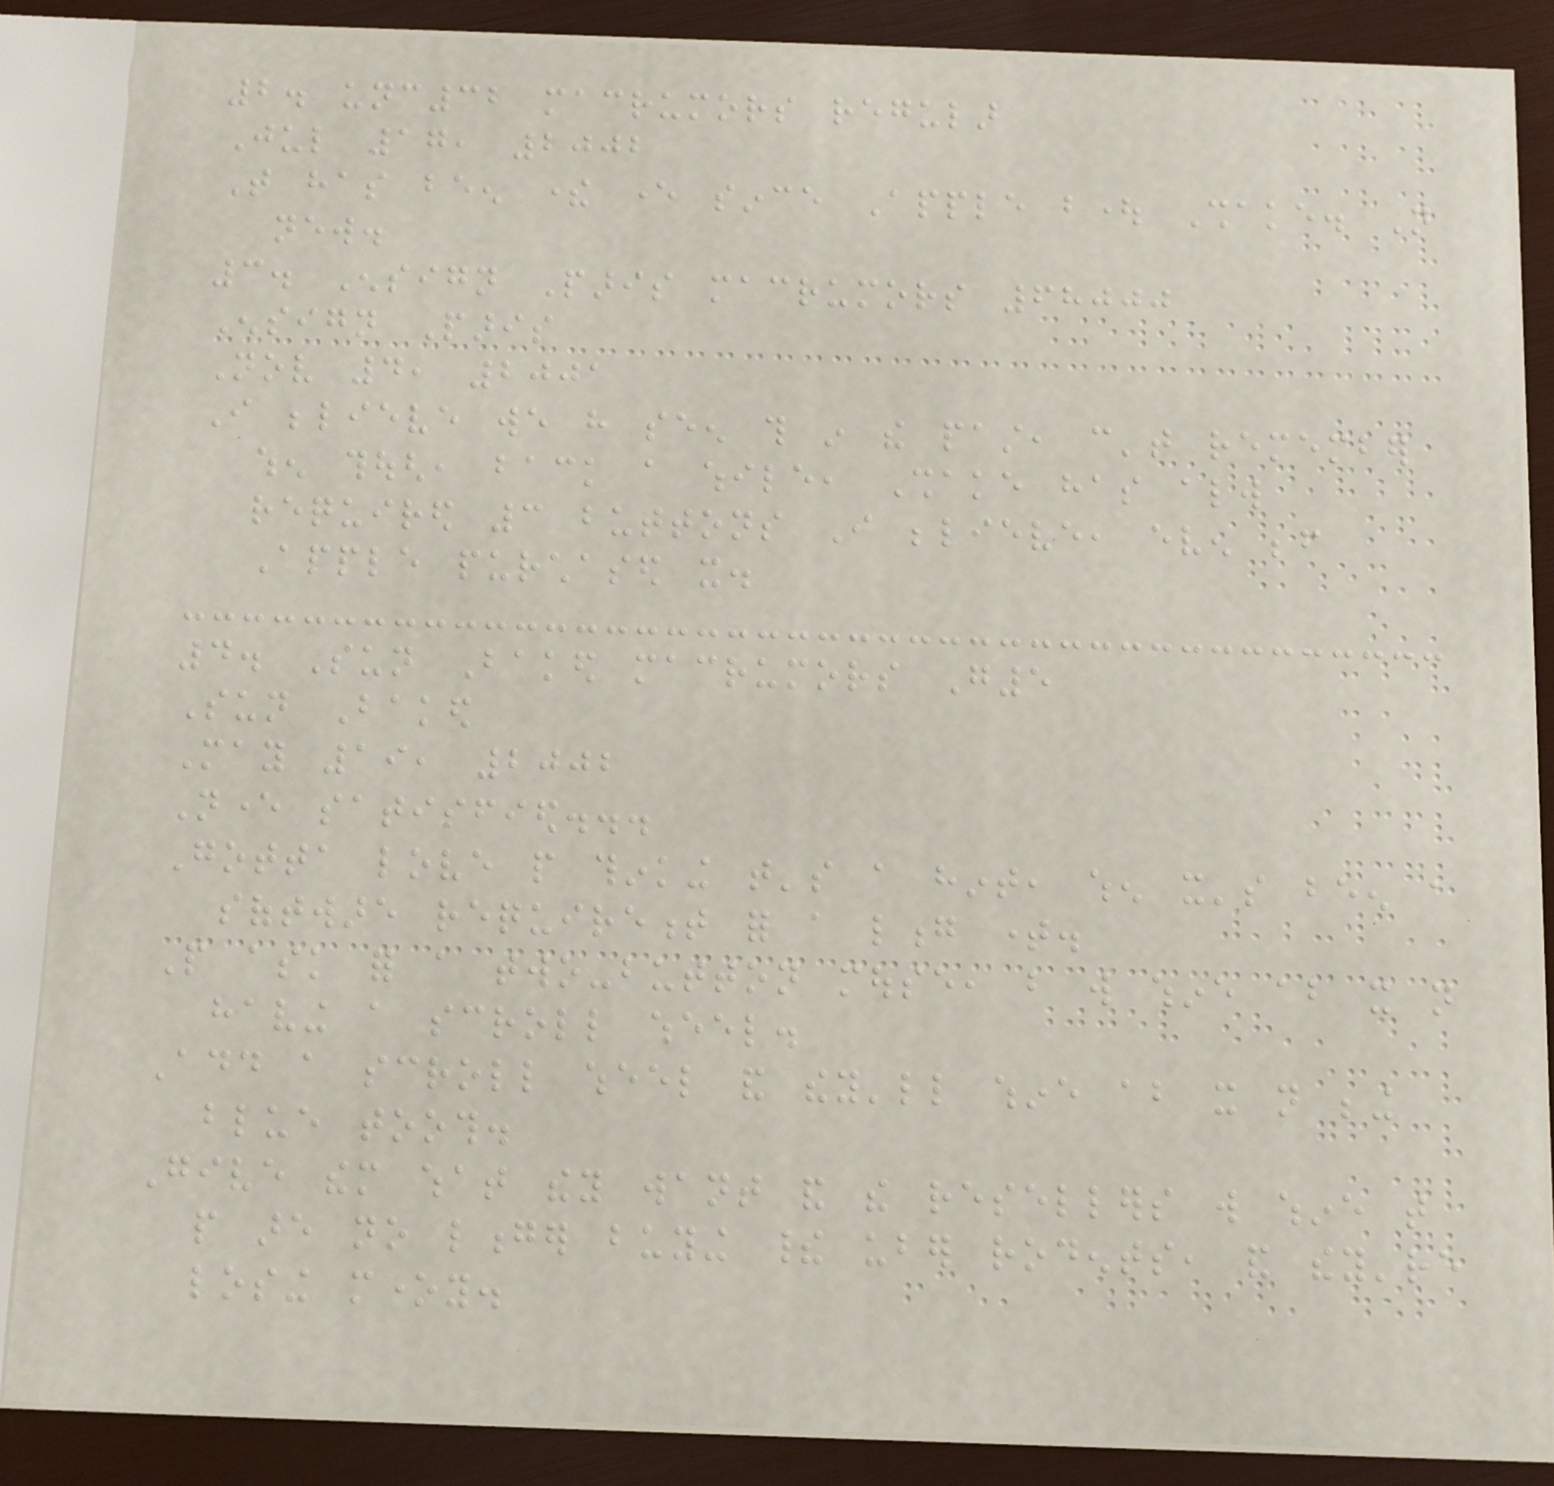2. unc32 macrumors regular
Jul 17, 2002
That has been there ever since Apple bought Shake. Not
new.
3. Ensign Paris macrumors 68000
Ensign Paris
Nov 4, 2001
I believe we have seen this in the past, can't remember
when though, back a while, Shake has always
required 3 buttons I believe, even before
Apple purchased it.
4. Sun Baked macrumors G5
Sun Baked
May 19, 2002
Never satisfied...
Gotta love people thinking that's a hint, when it's been a
software requirement for a long time.
People ask for a two-button mouse, but will whine about it not
having a scroll wheel.
Add a scroll wheel and they'll whine about it not being
blue tooth.
Give them what they want and the resellers will whine that
people are no longer buying their uber rodents, and they're
losing money.
